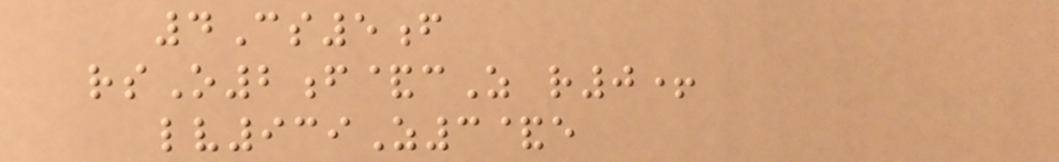4Cs5f
rsO2f&cZ r0+
lv939Z3&e
